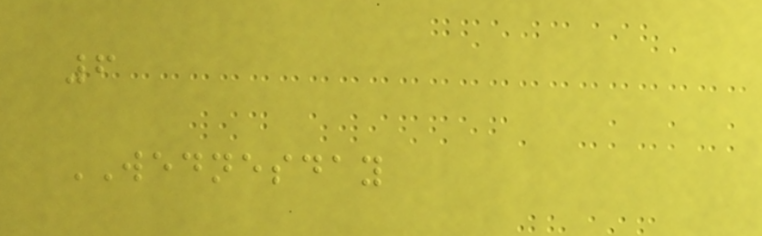6
WEDNESDAY
